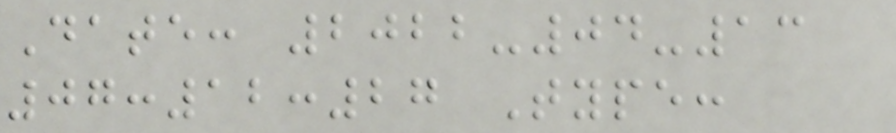Date: 2022-04-13
07:12:27 Type:
